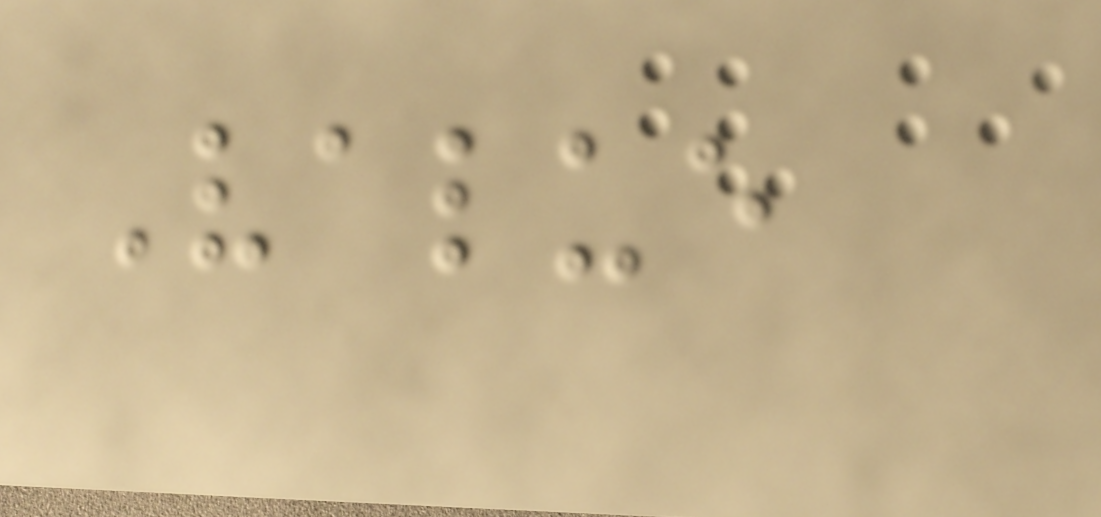Value
